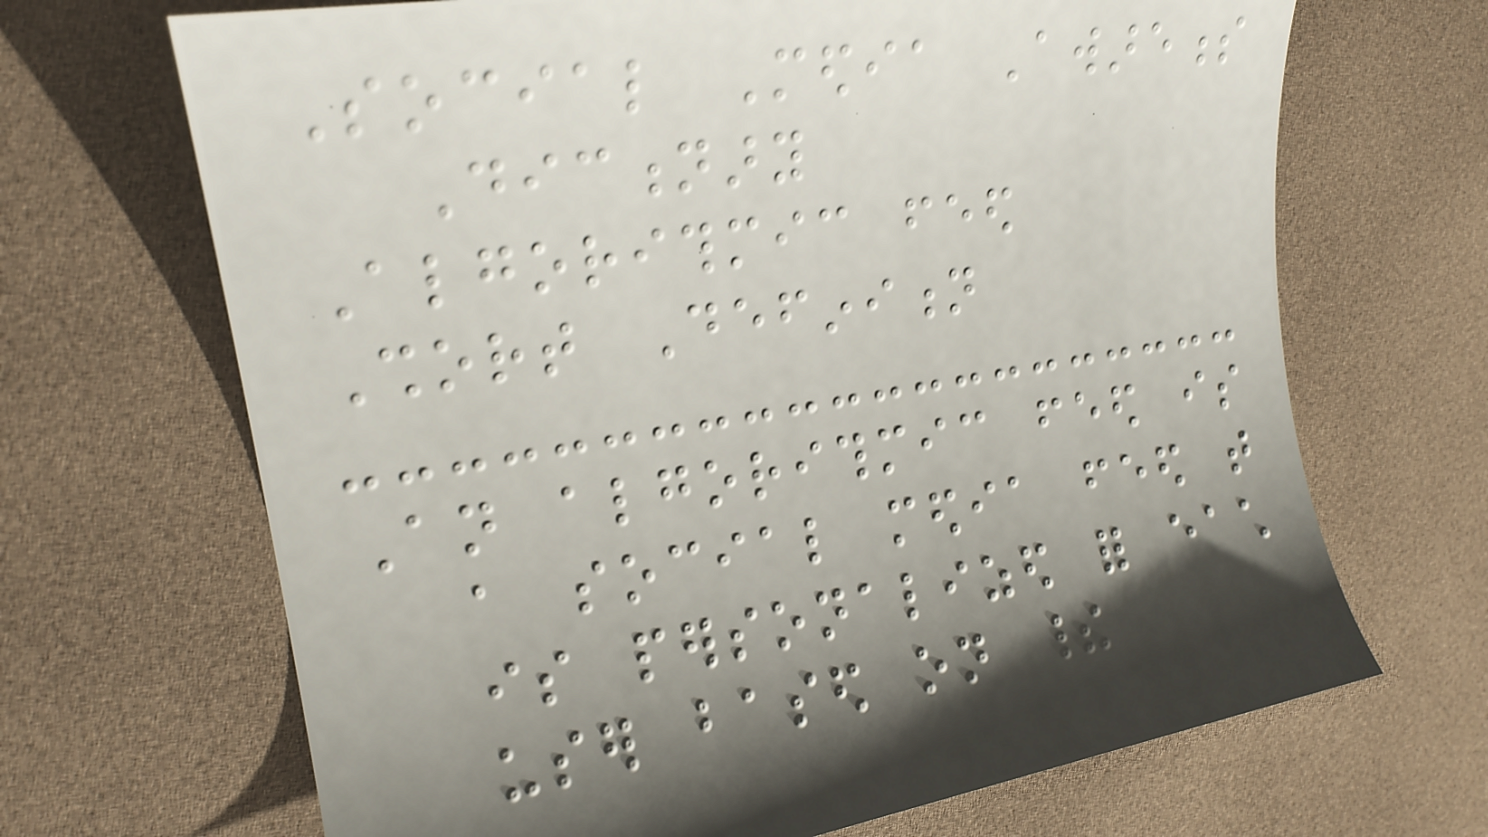Social Media Awareness
Dictionary
Algorithmic feed
Short Definition
An algorithmic feed is
a social media feed that
is personalized for each
user based on their
